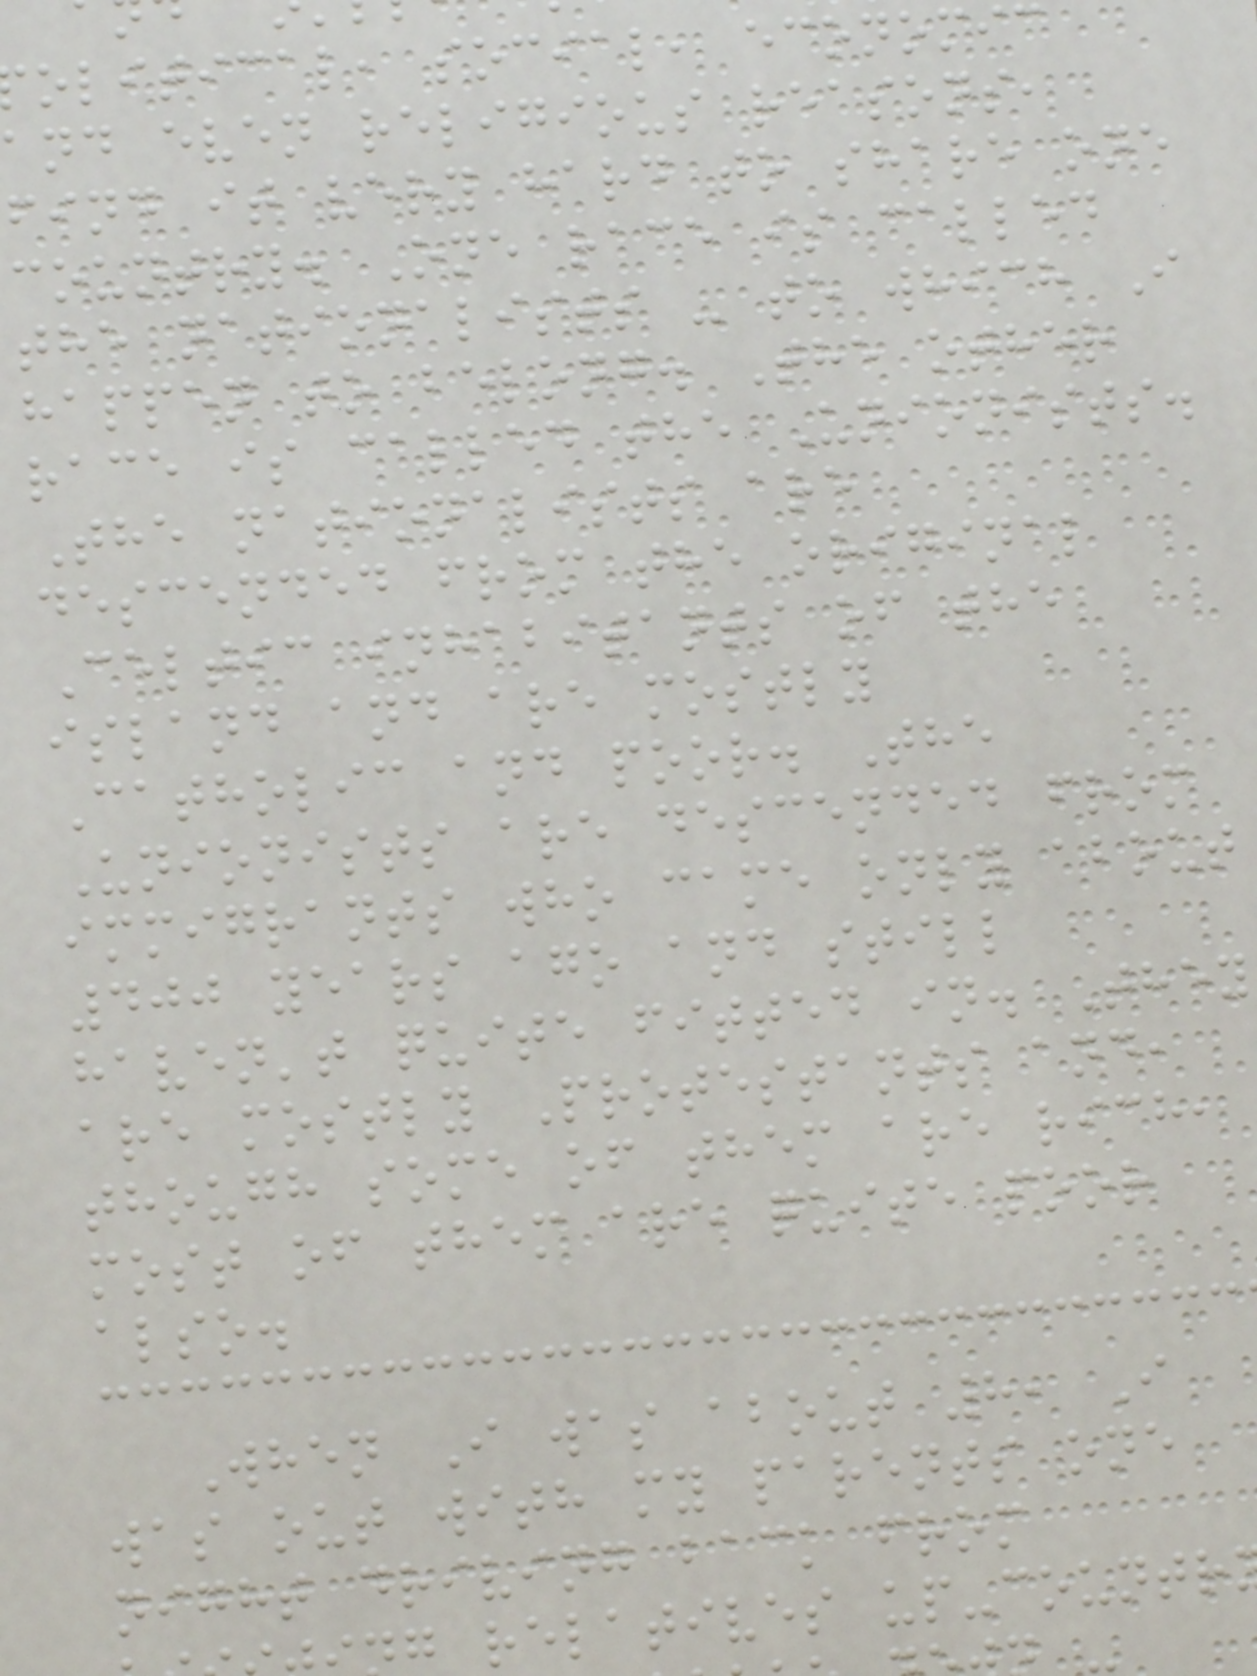olitical, social, economic
and even religious reasons,
find it very hard to share one
country. One race is called
the nationalists - to which I
happen to belong. The other
race is called the Unionists.
The nationalists are
descended from the original
Celtic inhabitants of the
island and are mostly
Catholic and poor. The
Unionists are descended from
immigrants who came only about
400 years ago and still
haven't quite fitted in. They
are mostly Protestants and,
though some of them are rich,
most of them are quite poor
also.
When I was about 8, I
was out with my parents one
night driving back from
relatives up-countr
